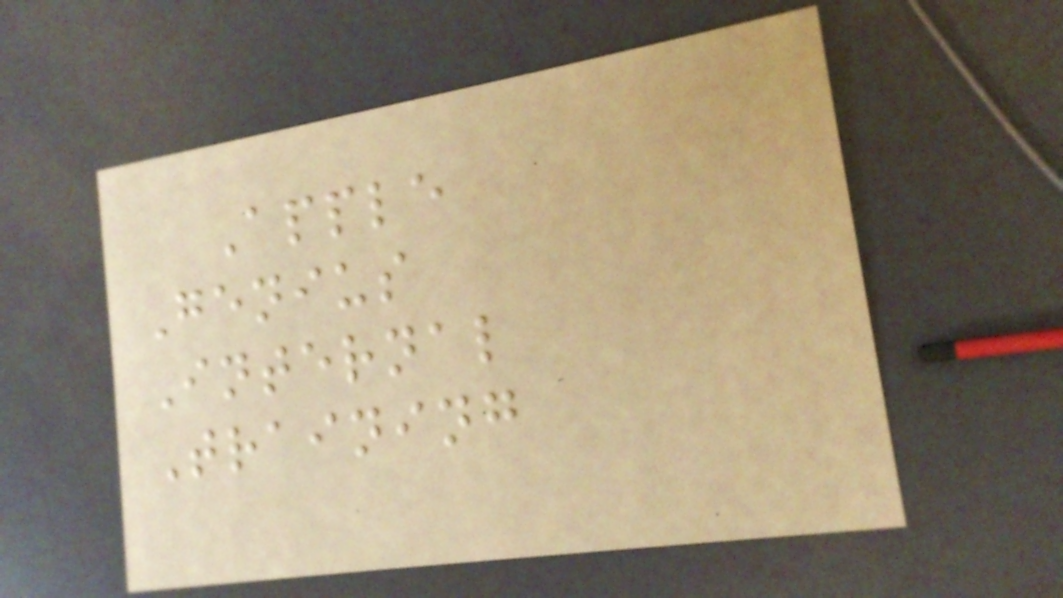Apple
Genius
Internal
Training
